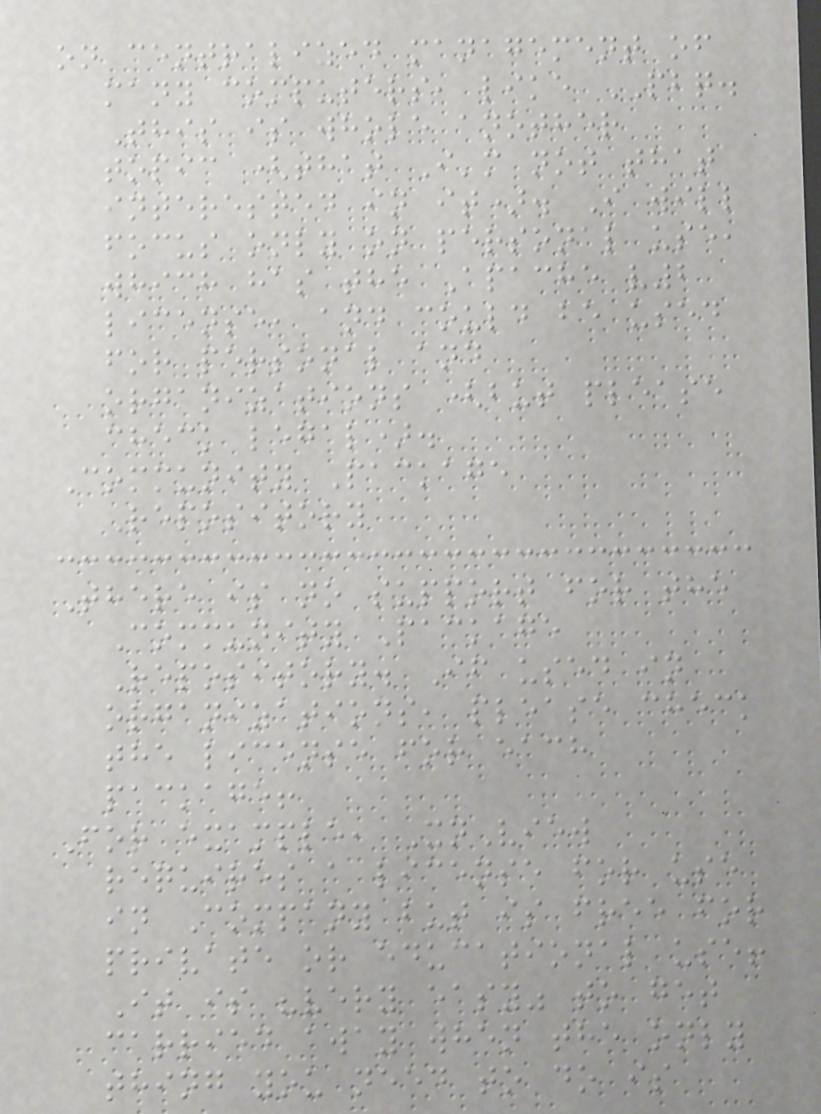on centralized management of
many computers, like PBQ.
This is whole another
topic (that I'm not that
interested in it). I will
focus only on personal use,
which has the Apache v2
license, and could be used
for personal and
organizations (but please
check legal).
Community Package
Repository
There is no support for the
Community Package
Repository. If used in
organizations, please check
the license for each
package!
For example, XnView
requires a license for use
in Company but is free for
private or educational use!
It is "very easy" to get
carried away when the only
thing you need to do is
